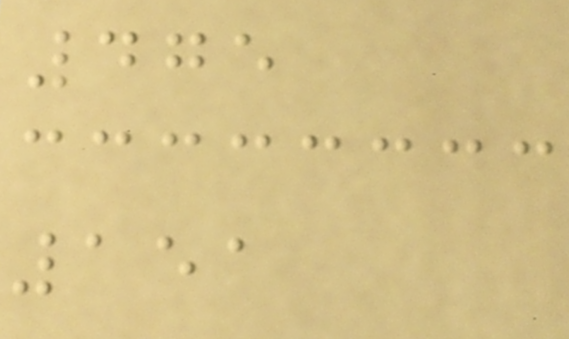475
151
